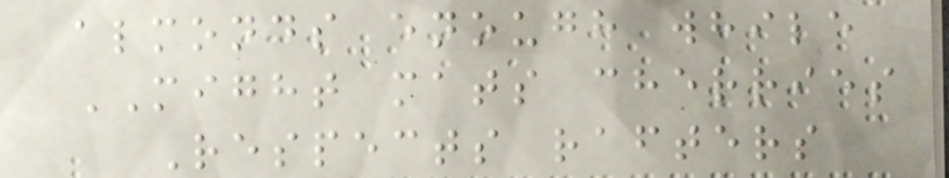almonds enough while
MIGHT mats cherries
Respects rafters
